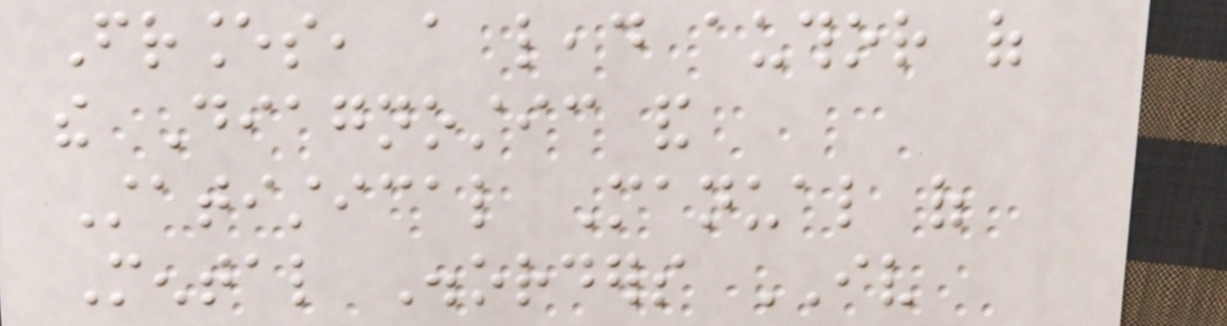Frances, a lead author of
the Diagnostic and
Statistical Manual of
Mental Disorders IV
